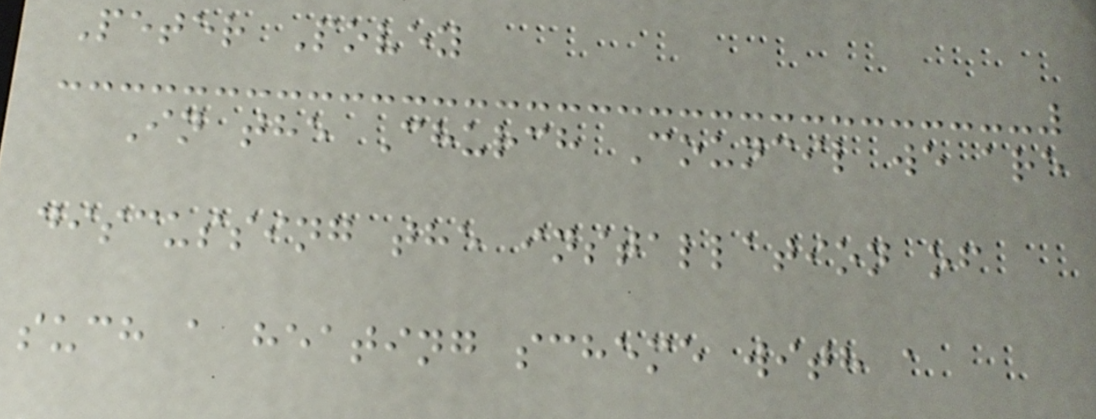Peter Povey
In the Church Council we are
discussing the installation of
such a heating scheme with a
